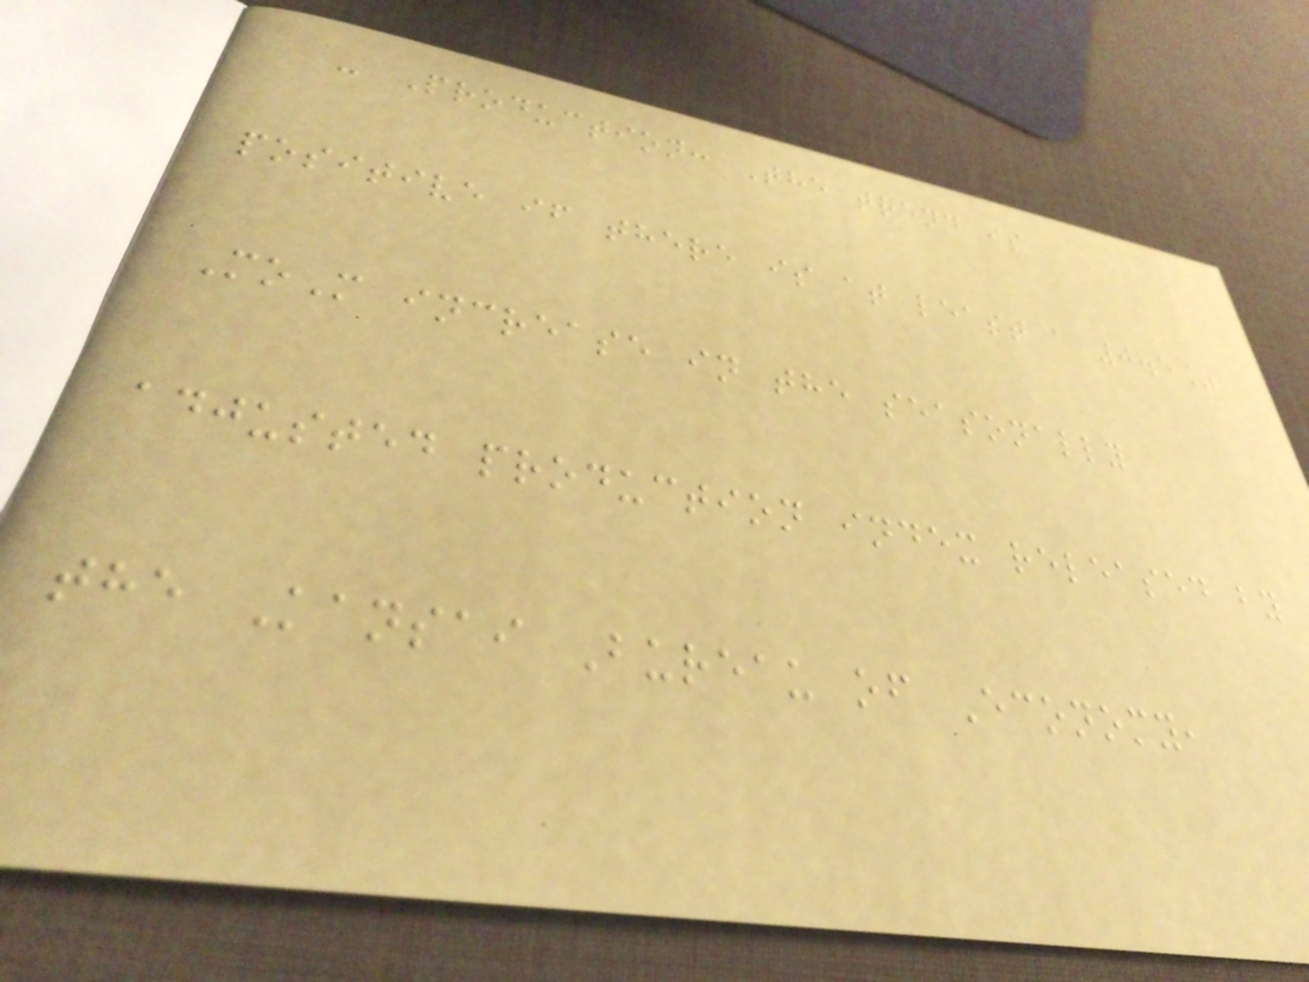- Production: The trend is
positive if there is at least a 0.5%
MoM increase in the seasonally
adjusted production index released by
the Kansai Bureau of Economy,
